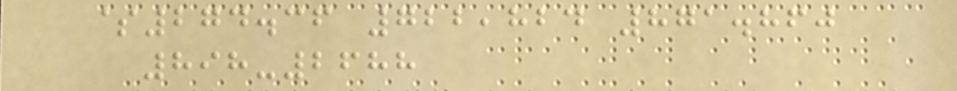$274.36 722,824 871.860
898-2688
